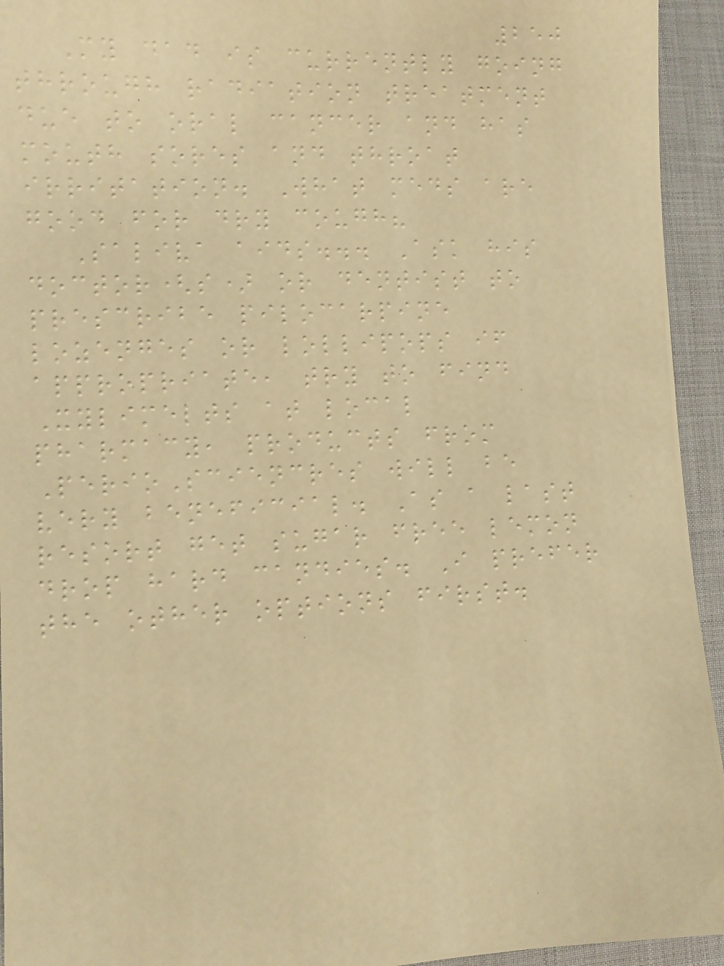250
My dad is currently going
through radiation treatment
due to oral cancer and has
mouth sores and throat
irritation. What meds are
good for dry cough?
Saliva aids... Ask his
doctor(s) or dentist to
prescribe pilocarpine
lozenges or lollipops if
appropriate, try to find
Xylimelts at local
pharmacy, products from
PerioSciencres will be
very beneficial. As a last
resort get sugar free lemon
drop hard candies. I prefer
the other options first.
